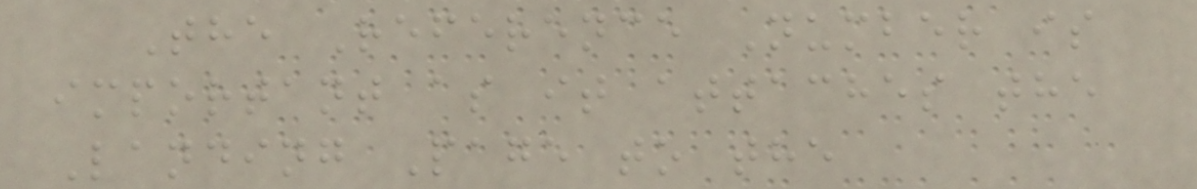The Reference Number is
important as it attaches the
Landing Page to the
